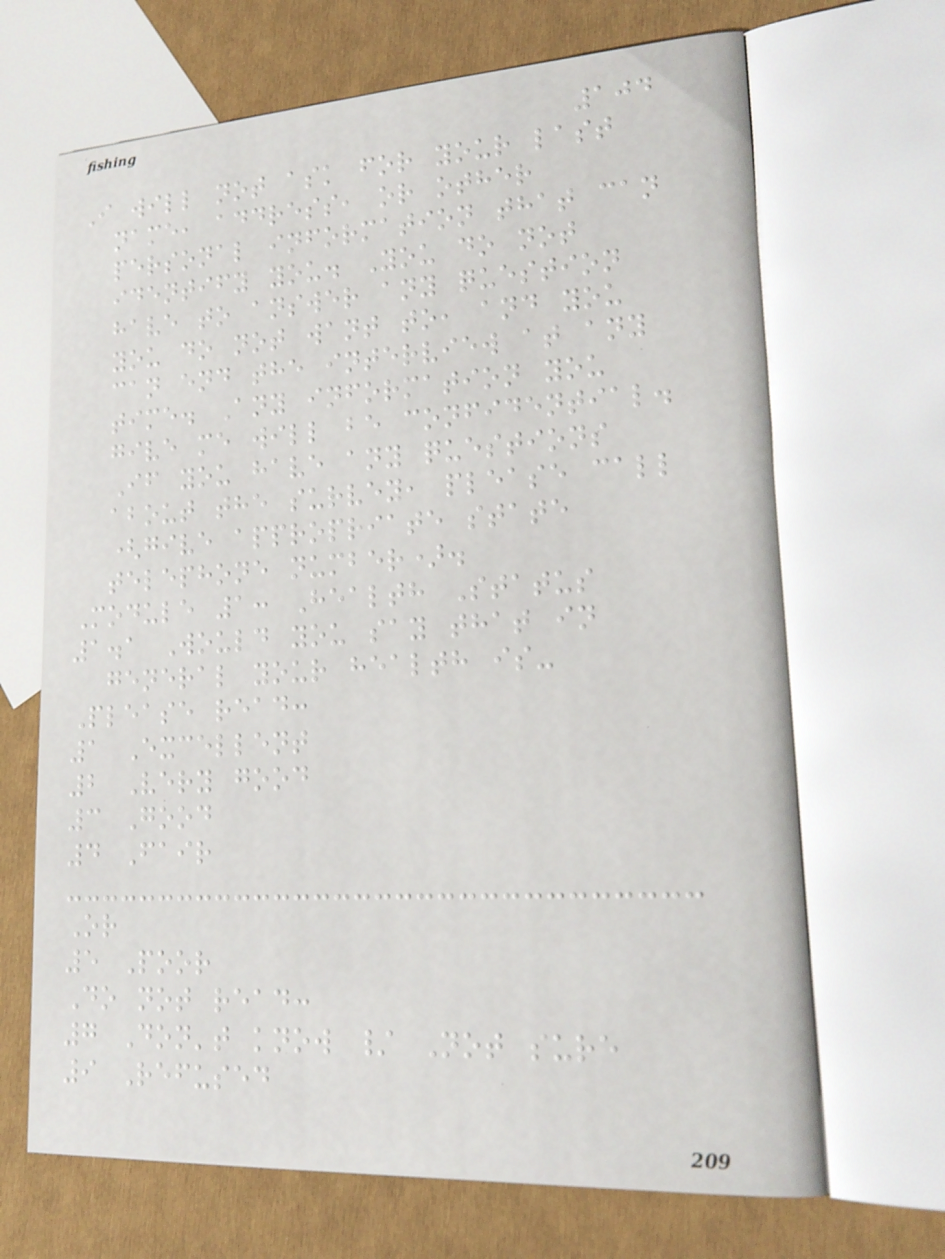104
I will not ask for your last
name, address, or other
personal information that can
identify you. You do not
have to answer any question
you do not want to, and you
can end the interview at any
time. Any information you
give me will be confidential.
If you have any questions
about the survey, please call
(give appropriate state
telephone number).
Module 1: Health Status
1.1 Would you say that in
general your health is-
Please read:
1 Excellent
2 Very good
3 Good
4 Fair
Or
5 Poor
Do not read:
7 Don't know / Not sure
9 Refused
